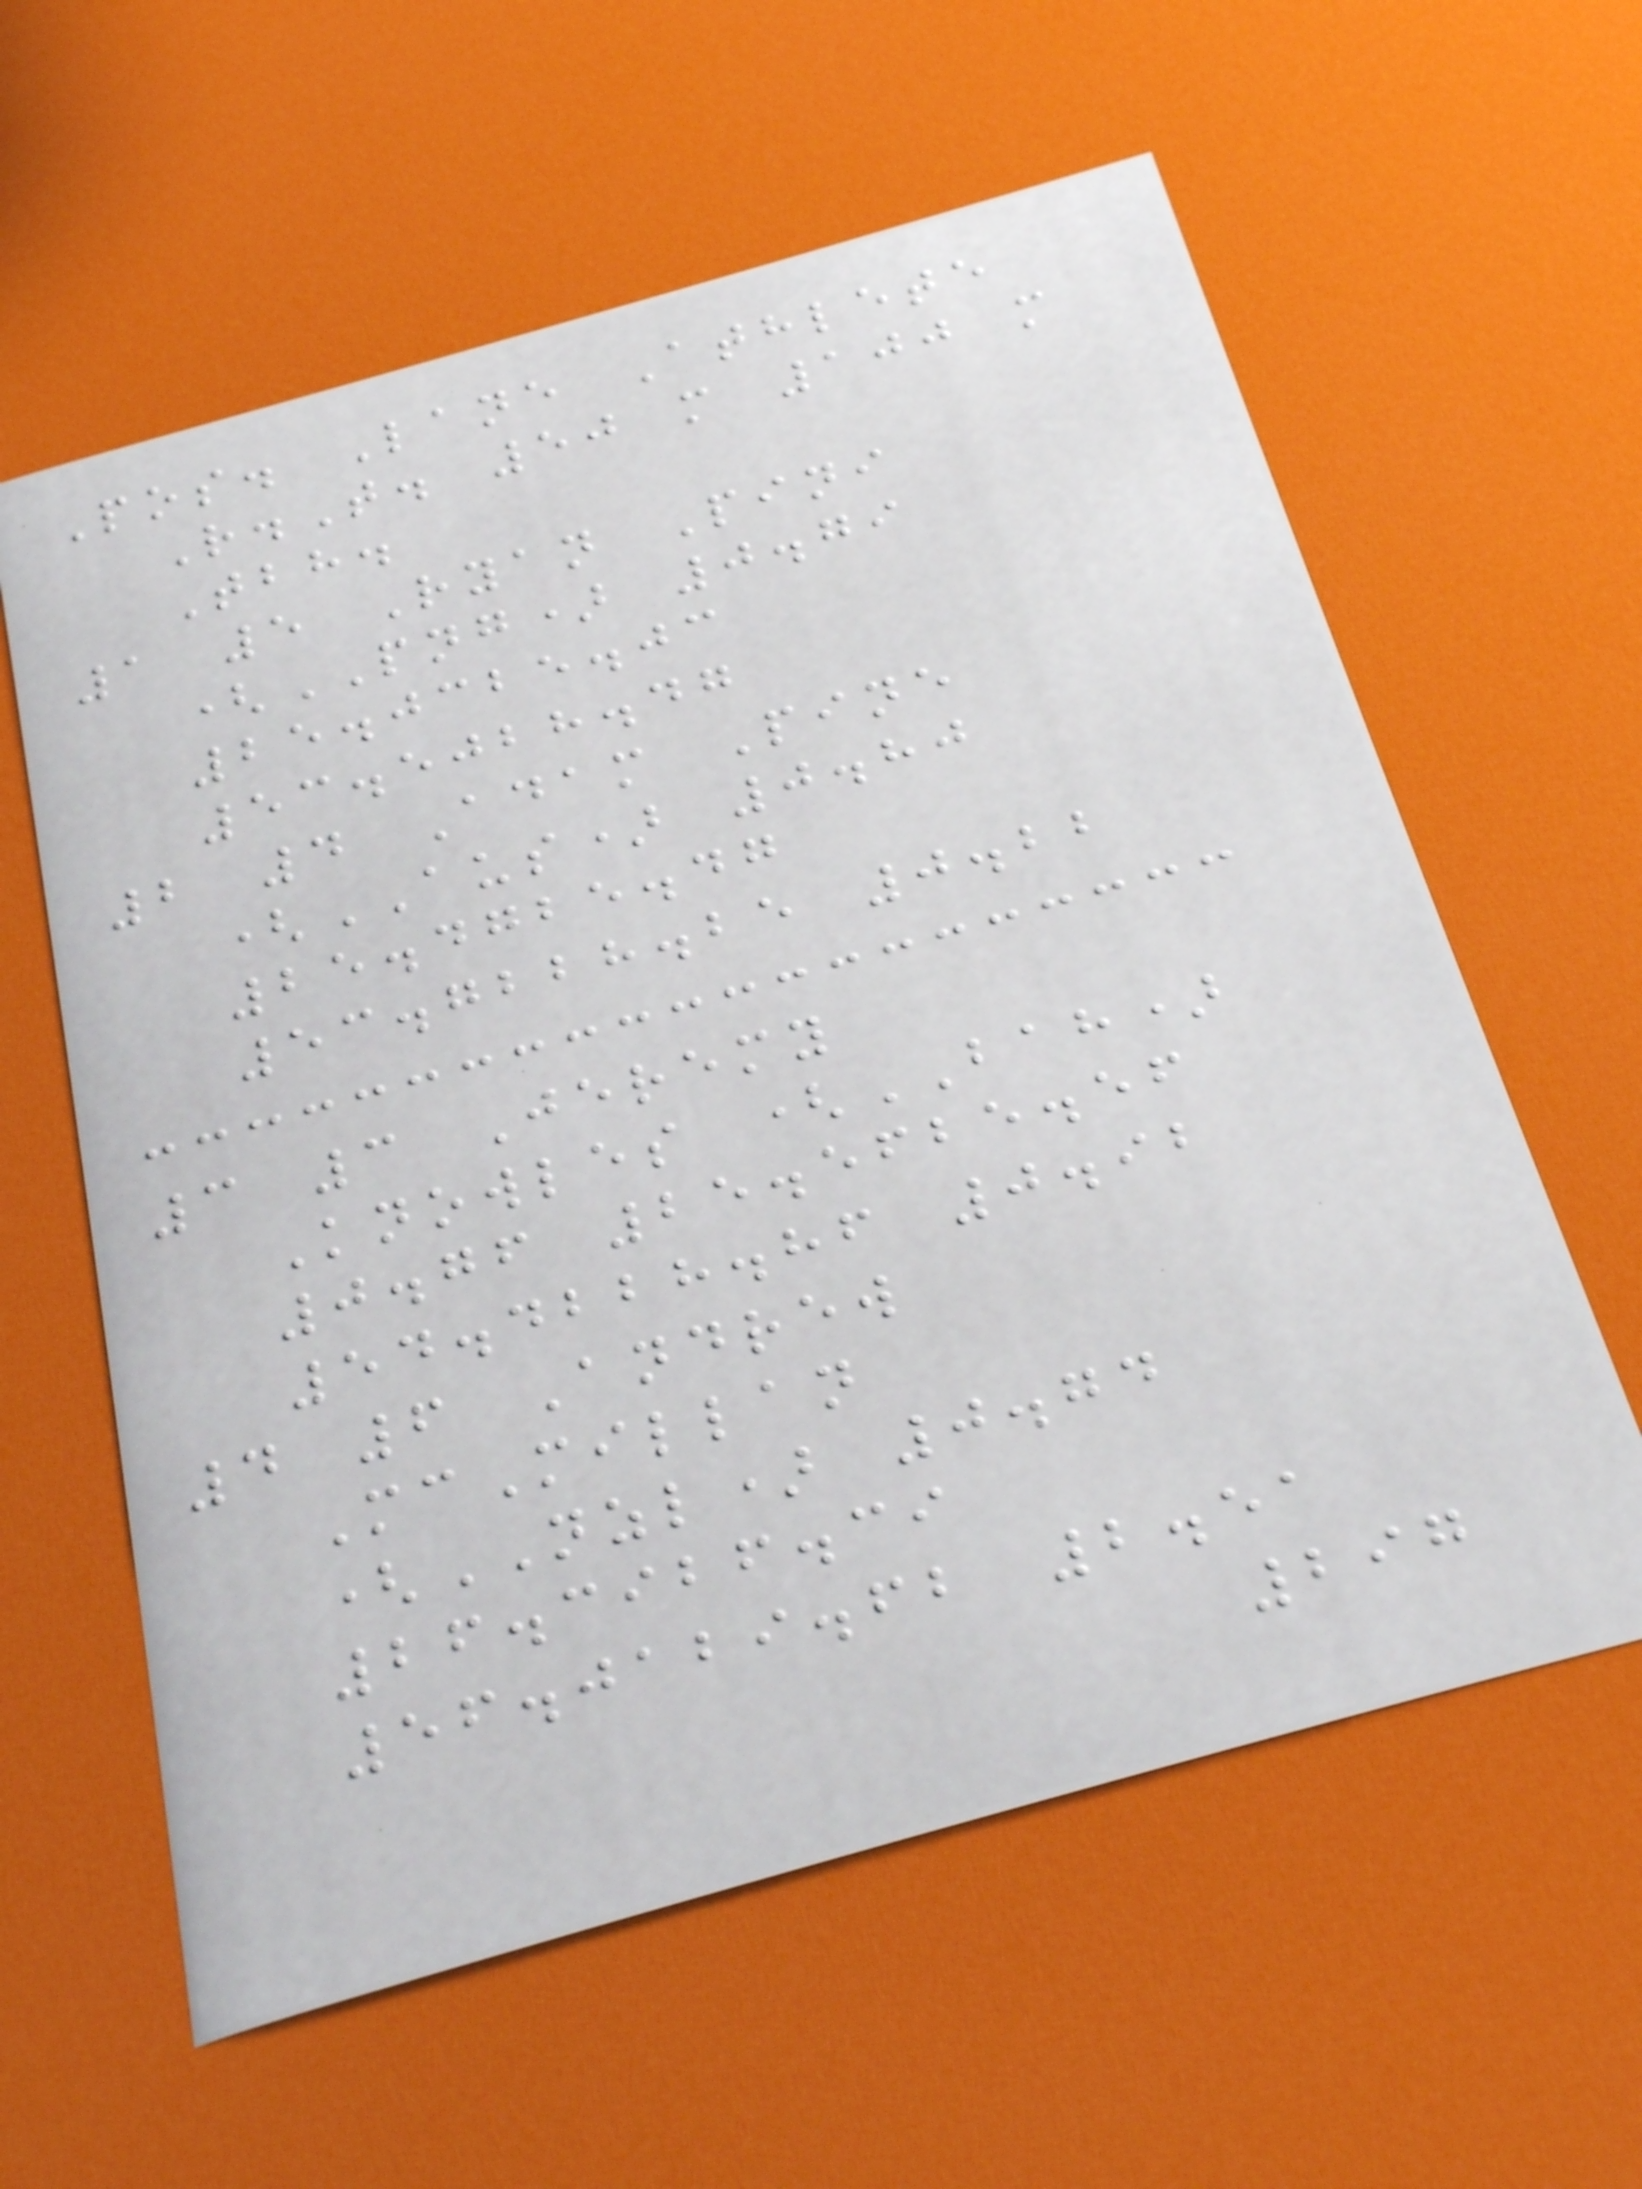Pos. Lane Athlete
R.T. 50 m 100 m
Tbh.
1 5 Ryan Pini
(PNG) 0.79
25.0325.03
53.5028.47
2 4 Adam Pine
(AUS) 0.80
25.4725.47
53.7228.25 0.22
3 3 Jeremy
Knowles (BAH)
0.76 25.5625.56
54.4228.86 0.92
4 6 Andrew
McMillan
(NZL) 0.74
26.3926.39
56.0129.62 2.51
297
